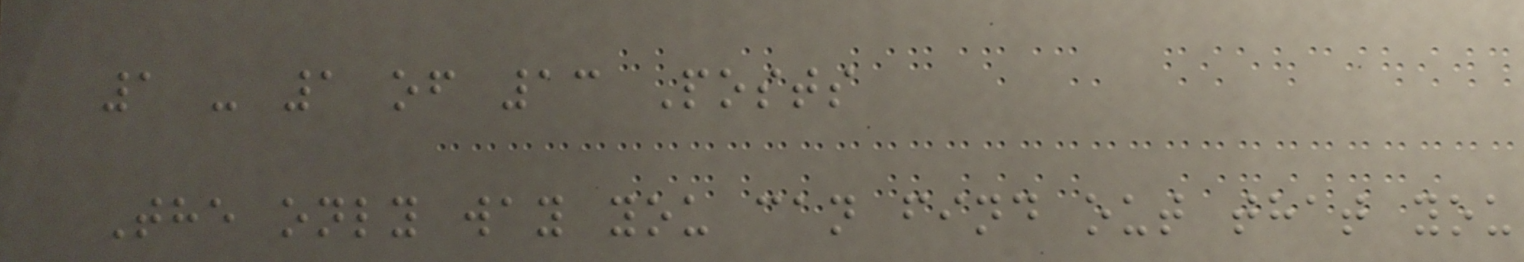1 - 1 of 13 Posts
The only way you can find out that you
